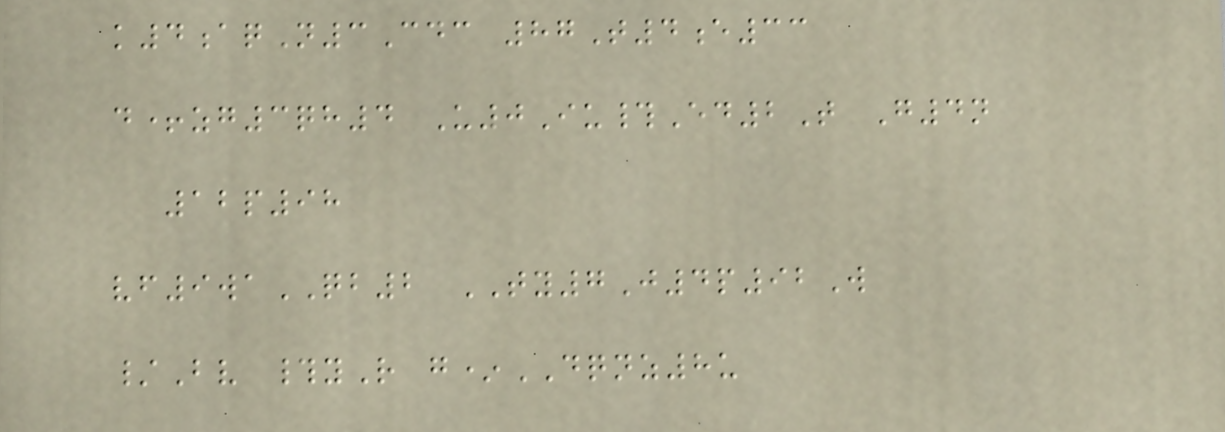k4aqN3Cdc 87T4e33
d+zg3qh4 U0Iu#Ed2T G4n
12p98
vf9waQB2 TY7J4p92W
/Bv #yR g*DQNZ8u
